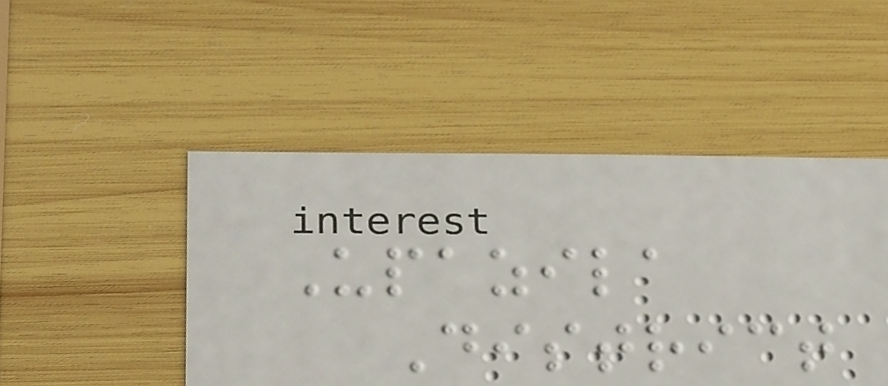Upazila
District
